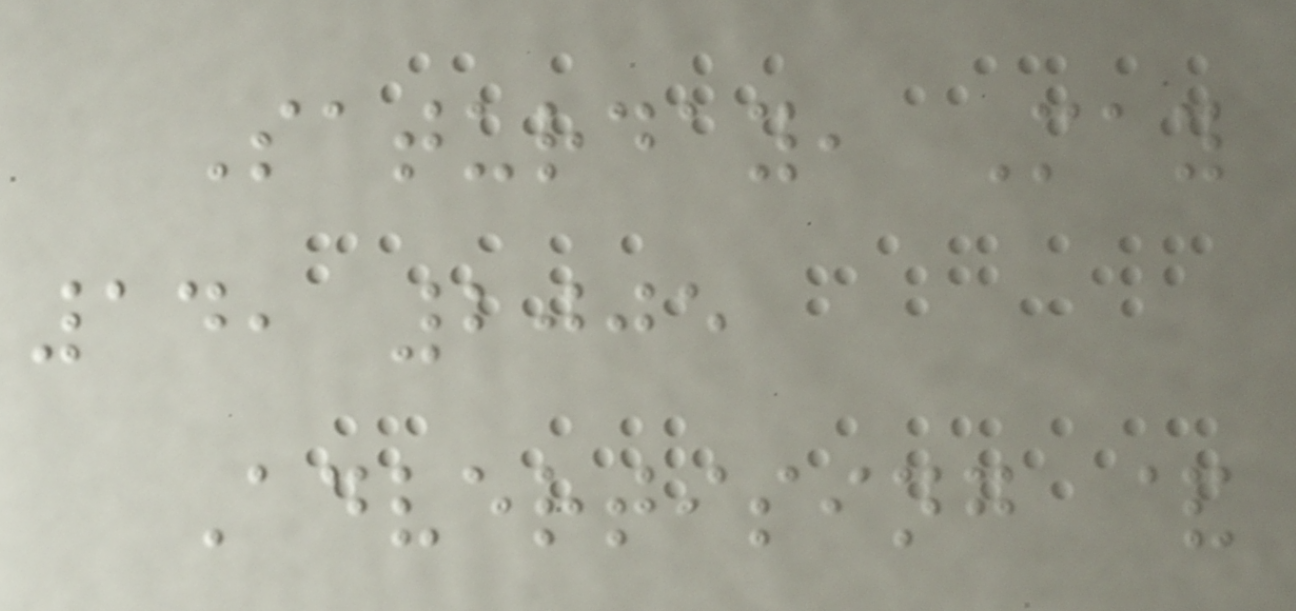Saturday, May
14, 2005
Advertising &
